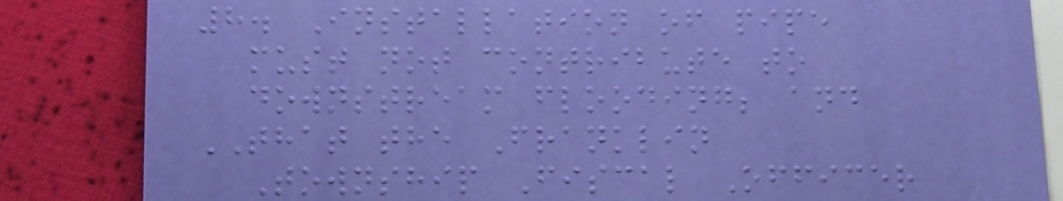8. Installation of pipe
must not contribute to
downstream flooding; and
THAT the Franklin
Township Fiscal Officer
